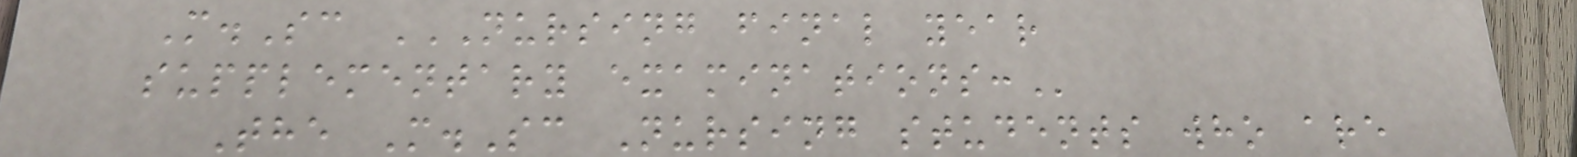M.Sc NURSING FINAL YEAR
SUPPLEMENTARY EXAMINATIONS:
The M.Sc Nursing students who are
